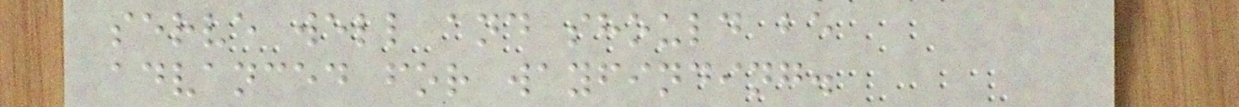serve well and should be
advanced for wayfinding.
